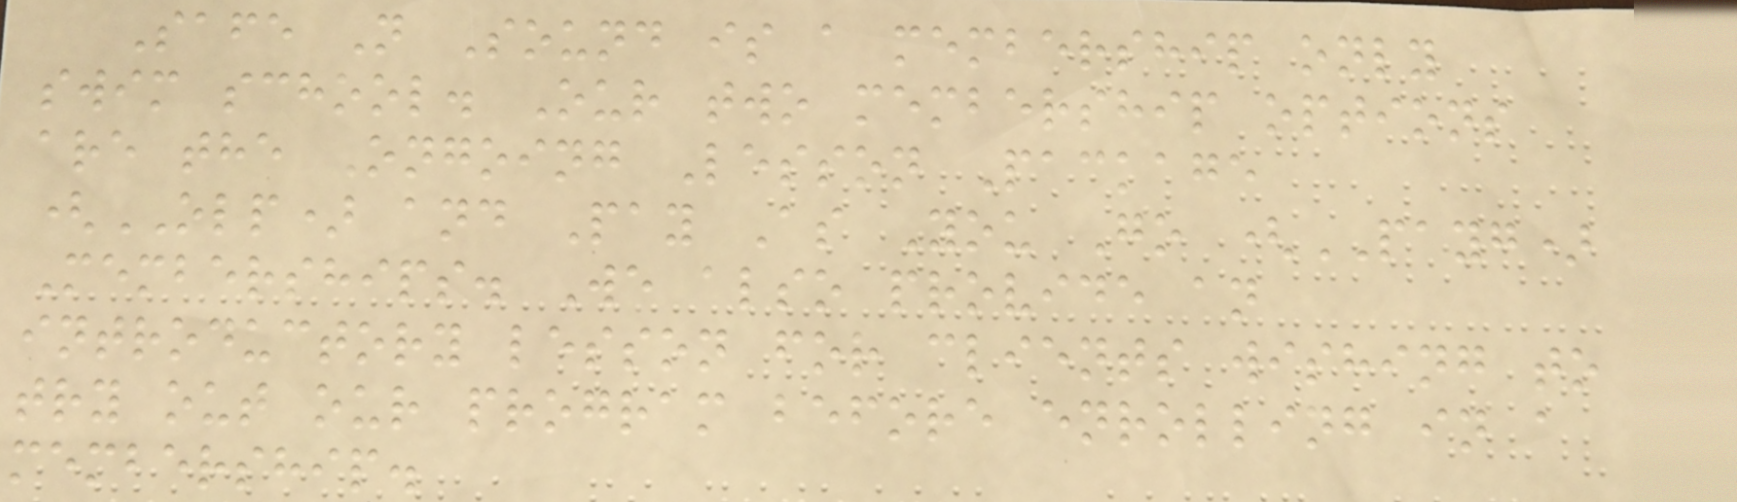Safe N Sound is a membership only
swim school. Our two membership options
are the Ongoing Lesson Package
(OLP) and Pay As You Go (PAYG)
Memberships. We also provide an
introductory lesson for clients wishing to
try out our program before enrolling in a
membership.
